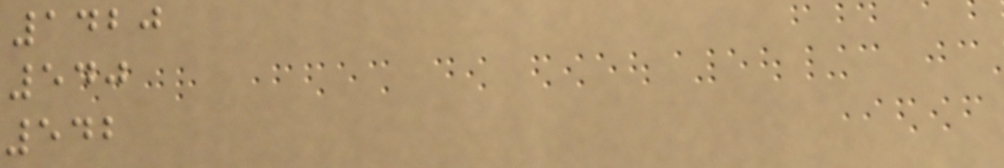1420
540
542
